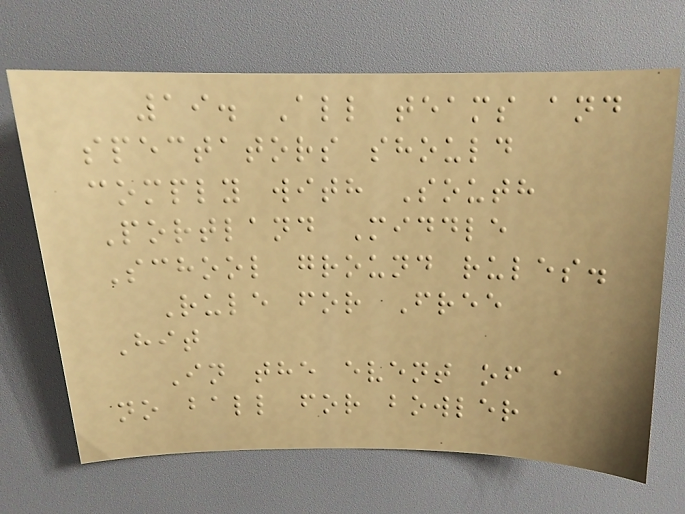19. All teams and
spectators should
comply with South
Portland Middle
School ground rules.
Rule for Free
Hit
In the event of a
no ball for bowler
